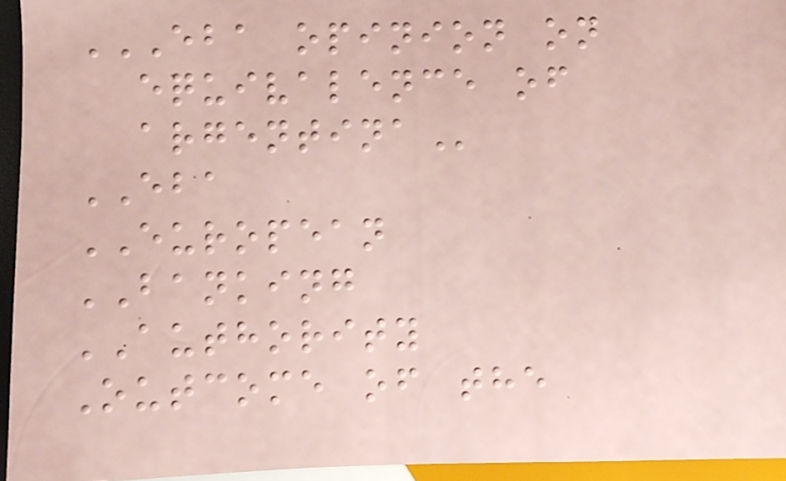EBA OPINION ON
EQUIVALENCE OF
ARGENTINA
EBA
EUROPEAN
BANKING
AUTHORITY
Outcome of the
